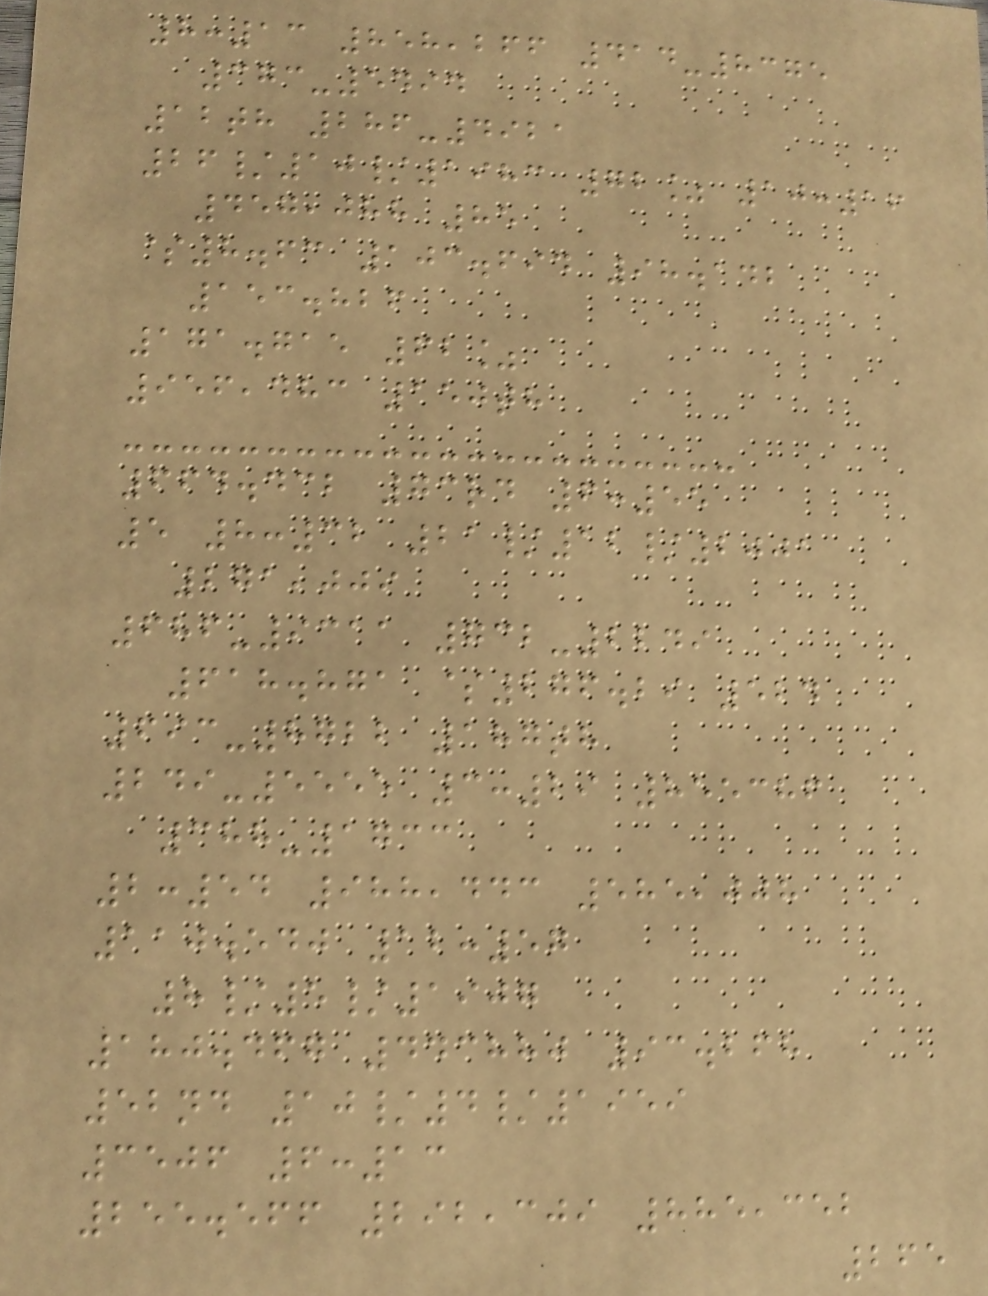8:13 858,266 414-8375
373-5494
12th 286-4921
26/10/1983 72% 10:16
457,088 85
$8.63 103.694 98.142
153.826
171.715 62%
956,483 150th
664.432 73rd 6:55
5 8:32 21/12/2001
271,009
686-9311 732-2249
618.871 $276.29 524
693-8722 187th
249-5555 3:29 855386
388-1733
2:54 988,443 585,008
110.540 12:57
8/5/1907
180.467 443880 93.268
52nd 10/4/1959
3506 6:13
255.566 292,309 885,352
265
